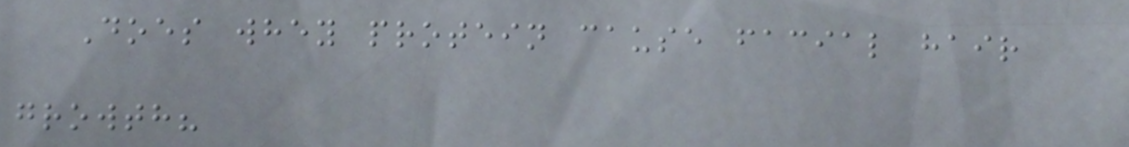Does whey protein cause facial hair
growth?
